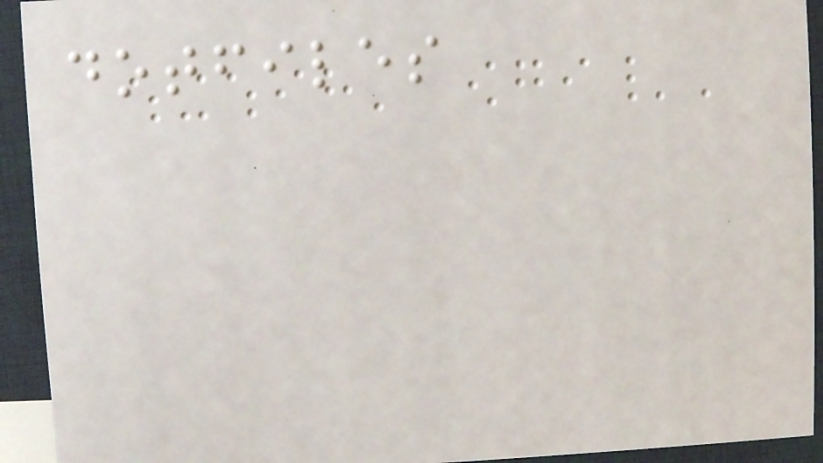dotfiles
